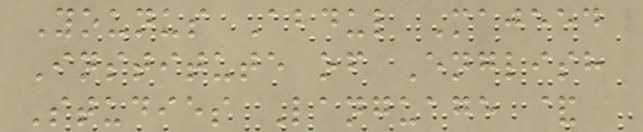Younus Abdul Majeed
Institute of English
Studies Language &
